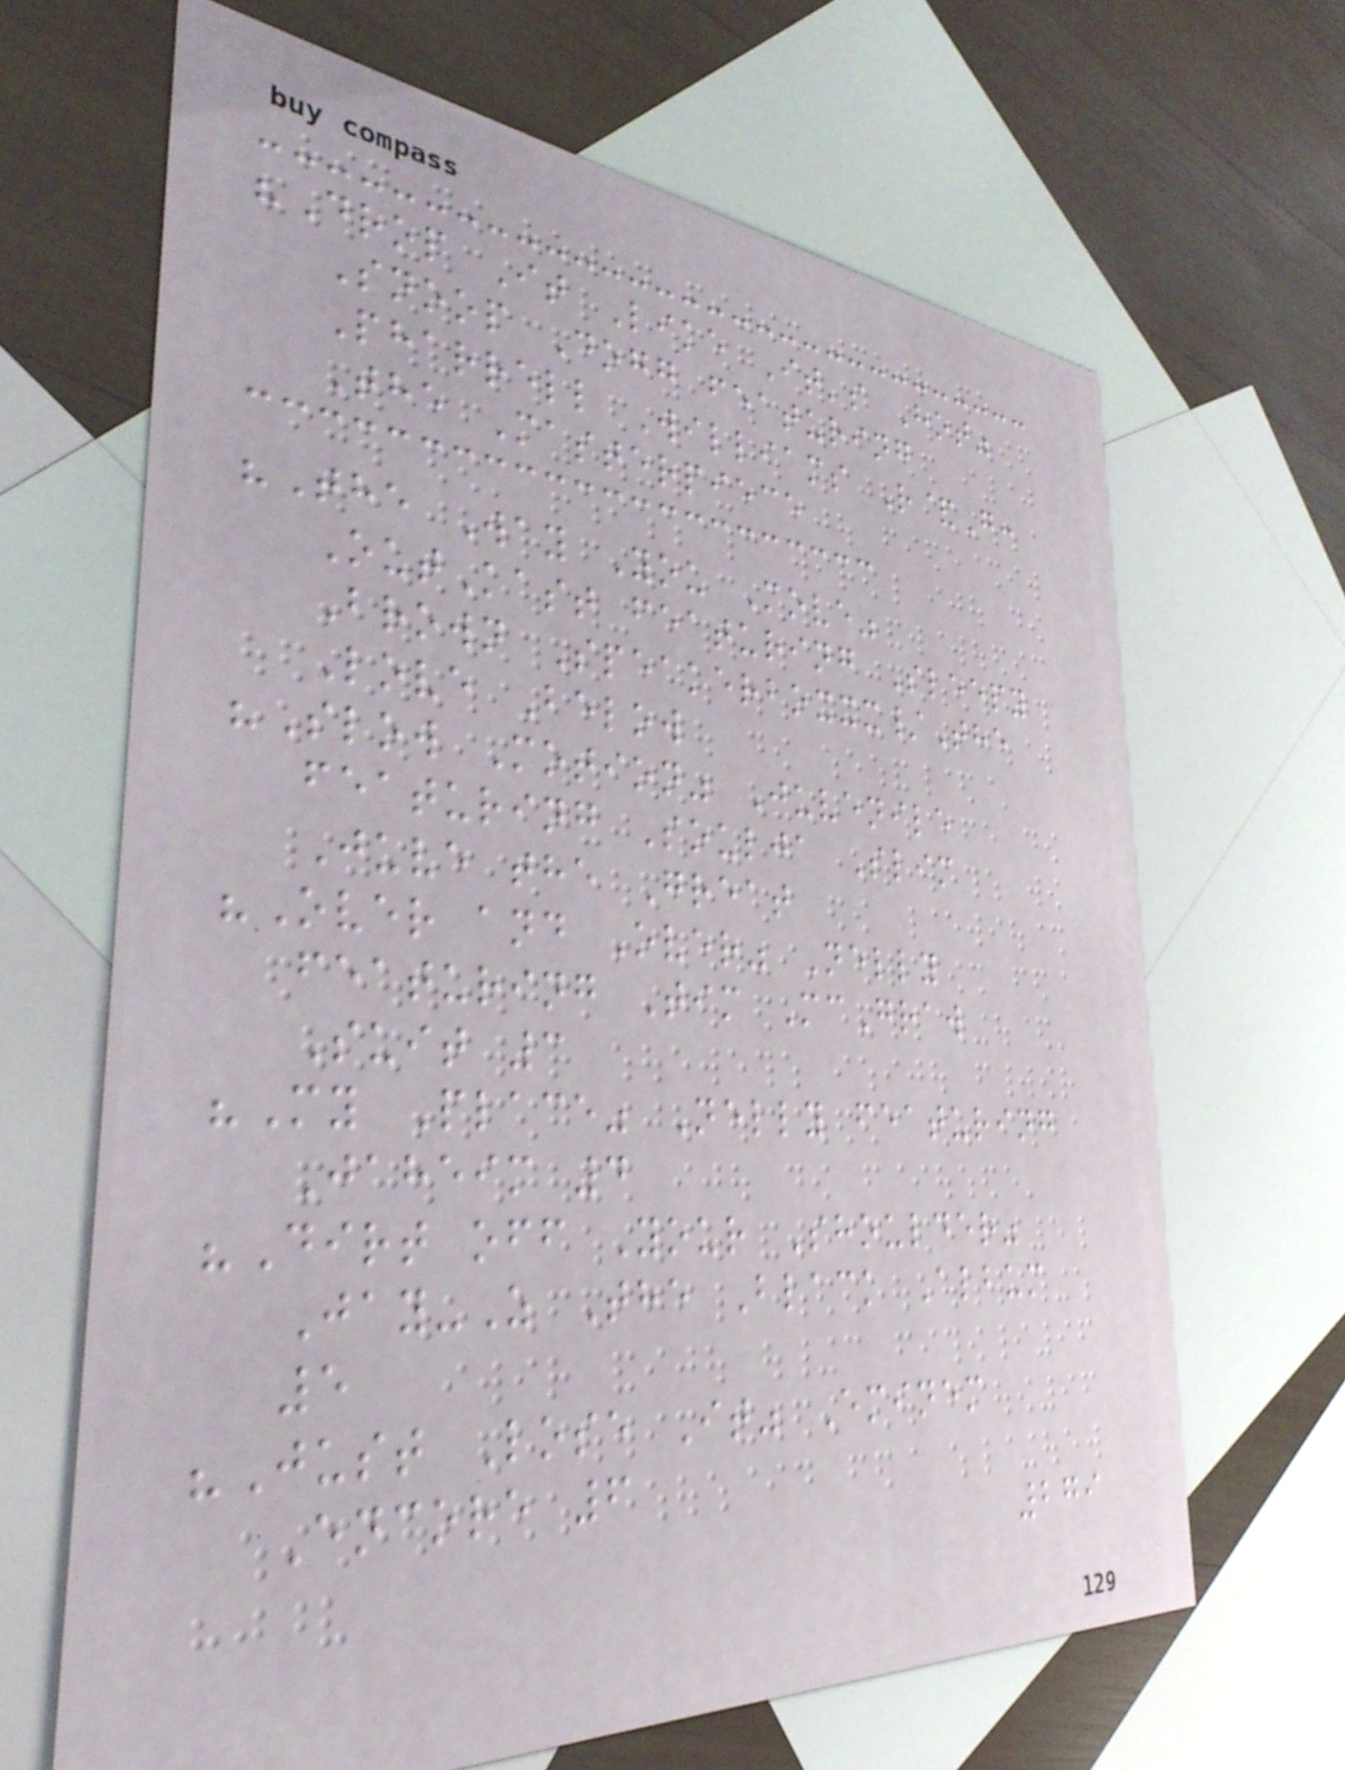"Drop It Like It's Hot"
Snoop Dogg featuring
Pharrell Williams R&G:
The Masterpiece
"The Way You Move"
OutKast featuring Sleepy
Brown Speakerboxxx/The
Love Below
"Slow Motion" Juvenile
featuring Soulja Slim
Juve the Great
"Over and Over" Nelly
featuring Tim McGraw
Suit 3
"My Place" Nelly featuring
Jaheim 4
"Dirt off Your Shoulder"
Jay-Z The Black Album
5
"Just Lose It" Eminem
Encore 6
279
